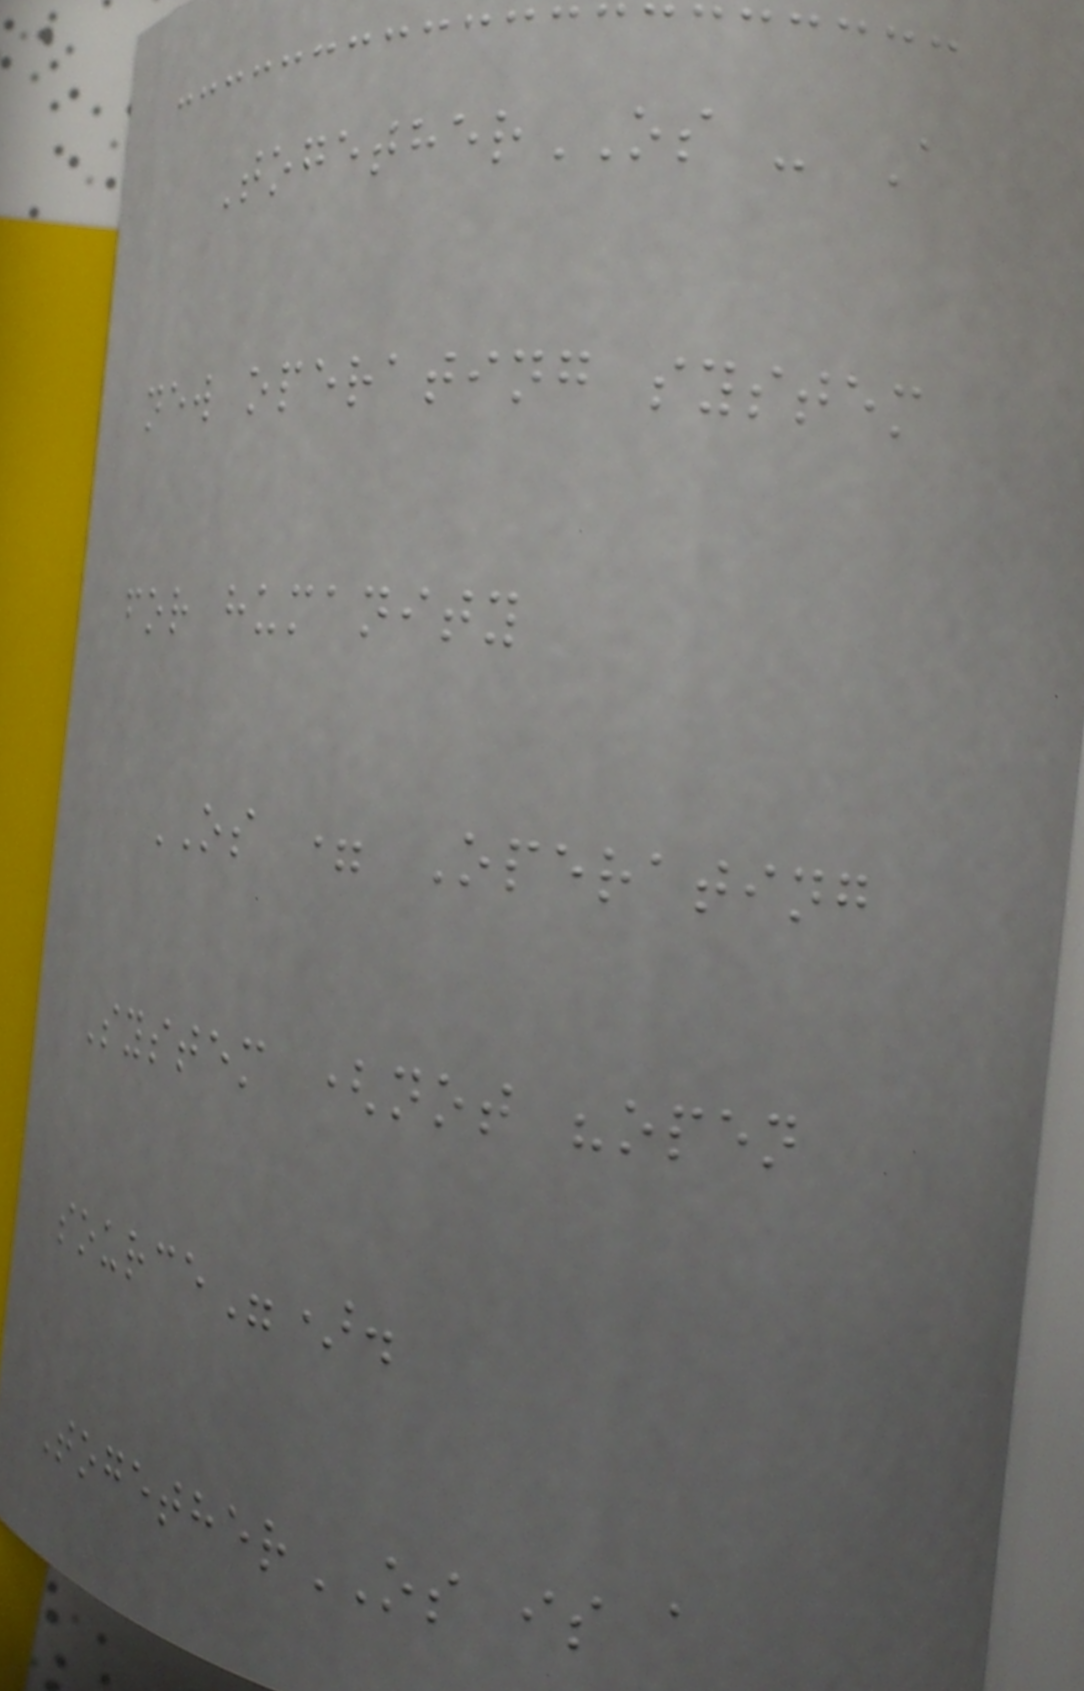TogetherOS - A
new operating system
for humanity
OS = Operating
System (not "open
source").
TogetherOS is a
